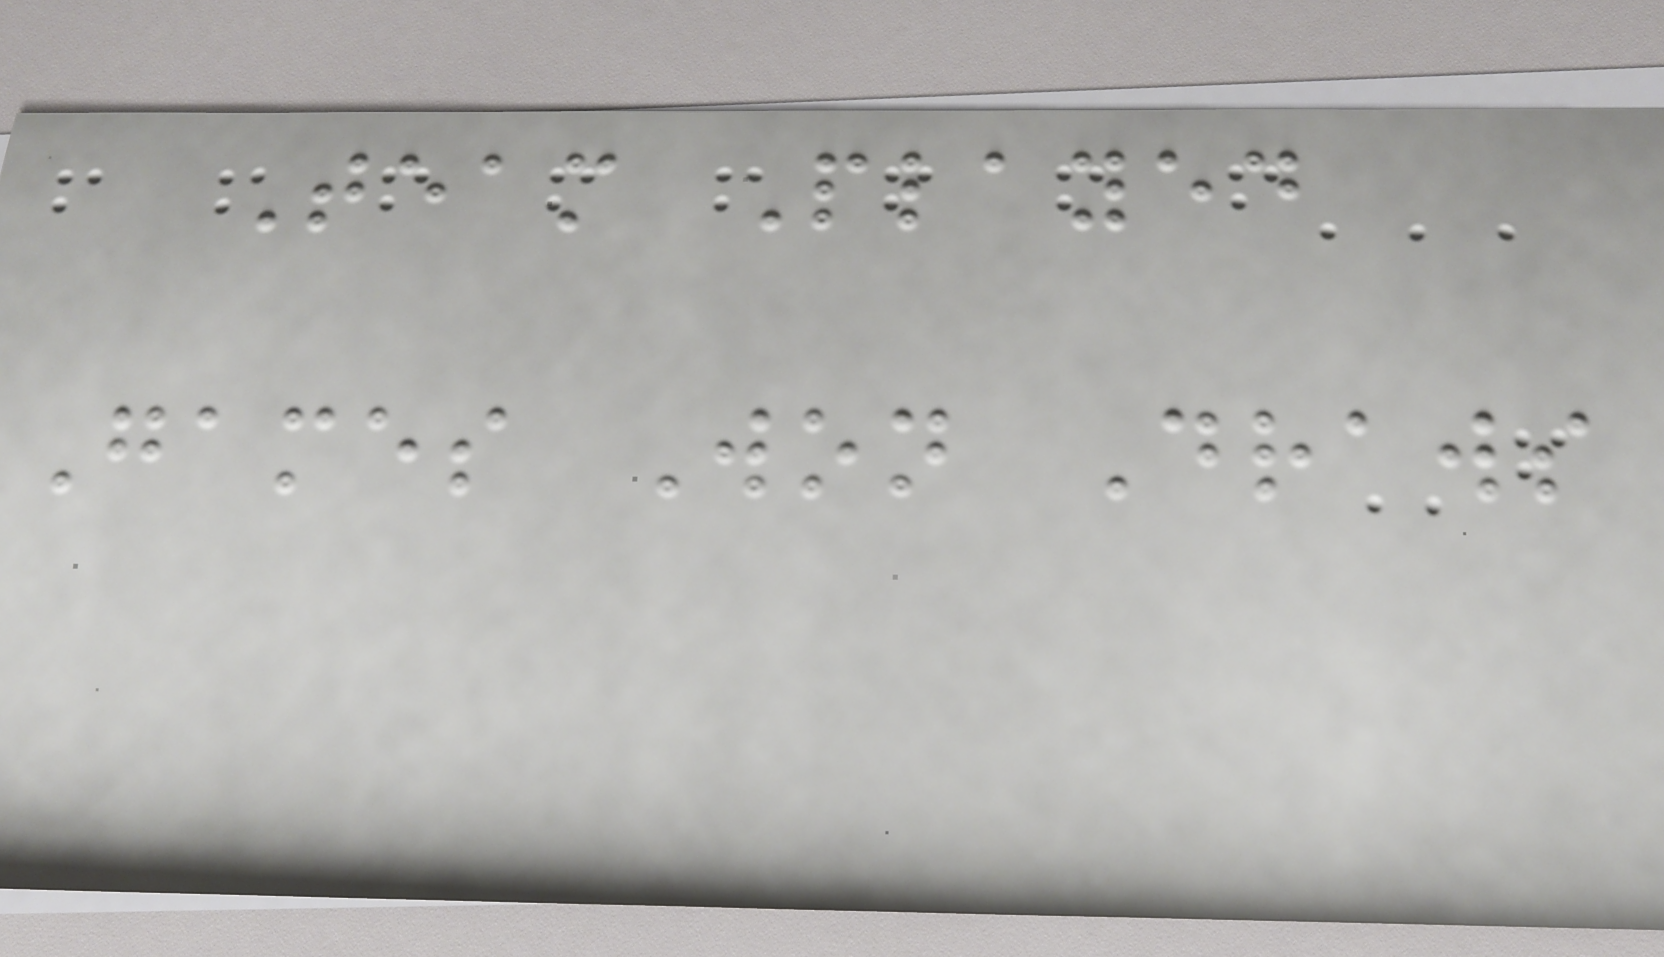Team Played
Games Won Draws
